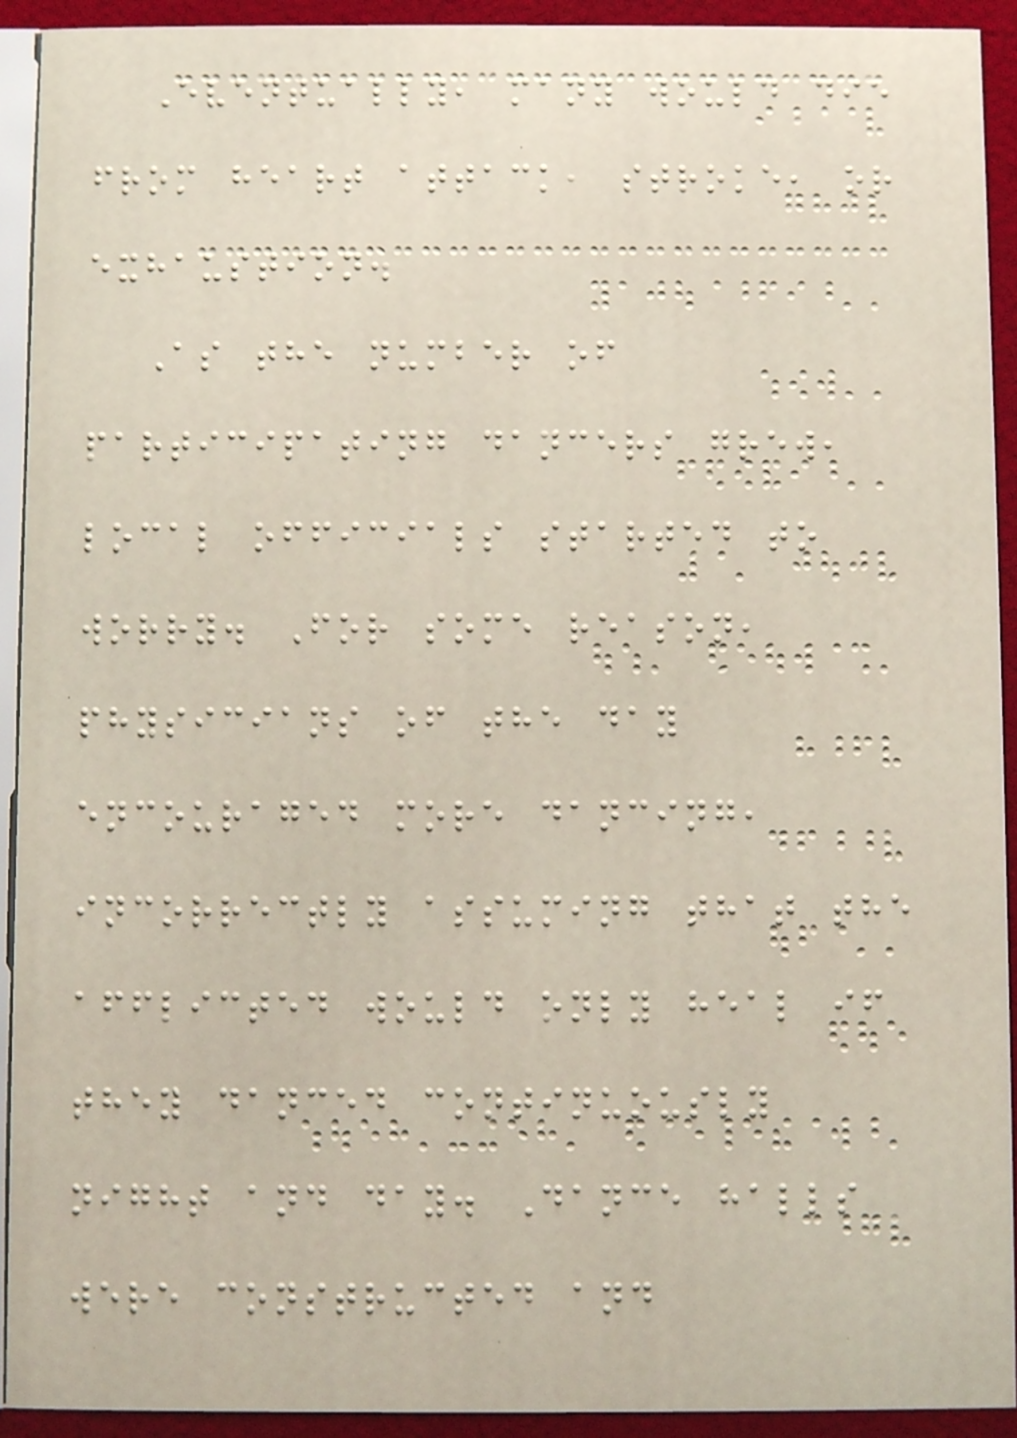Eventually, many would die
from heart attack, stroke, or
exhaustion.
As the number of
participating dancers grew,
local officials started to
worry. For some reason,
physicians of the day
encouraged more dancing,
incorrectly assuming that the
afflicted would only heal if
they danced continuously
night and day. Dance halls
were constructed and
